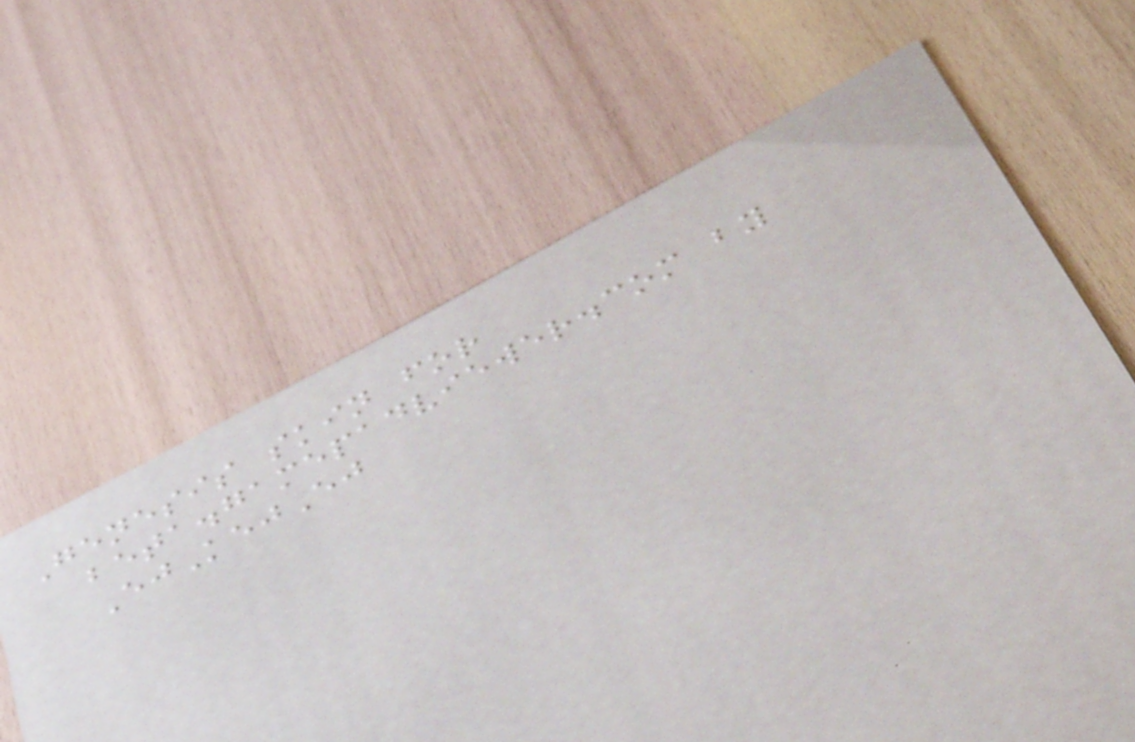Genesis skin for
beta.gamepadviewer.com by
EjKejEj
